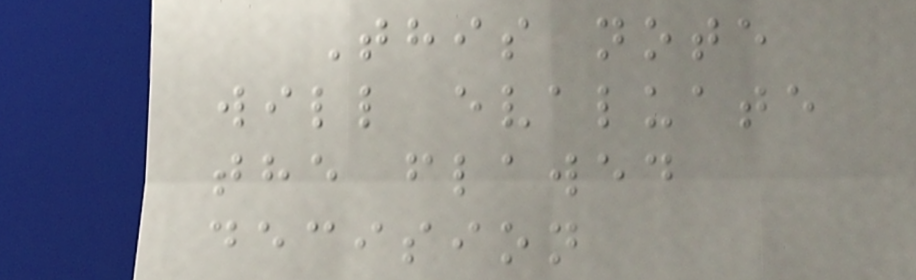This note
will evaluate
the flawed
decision
